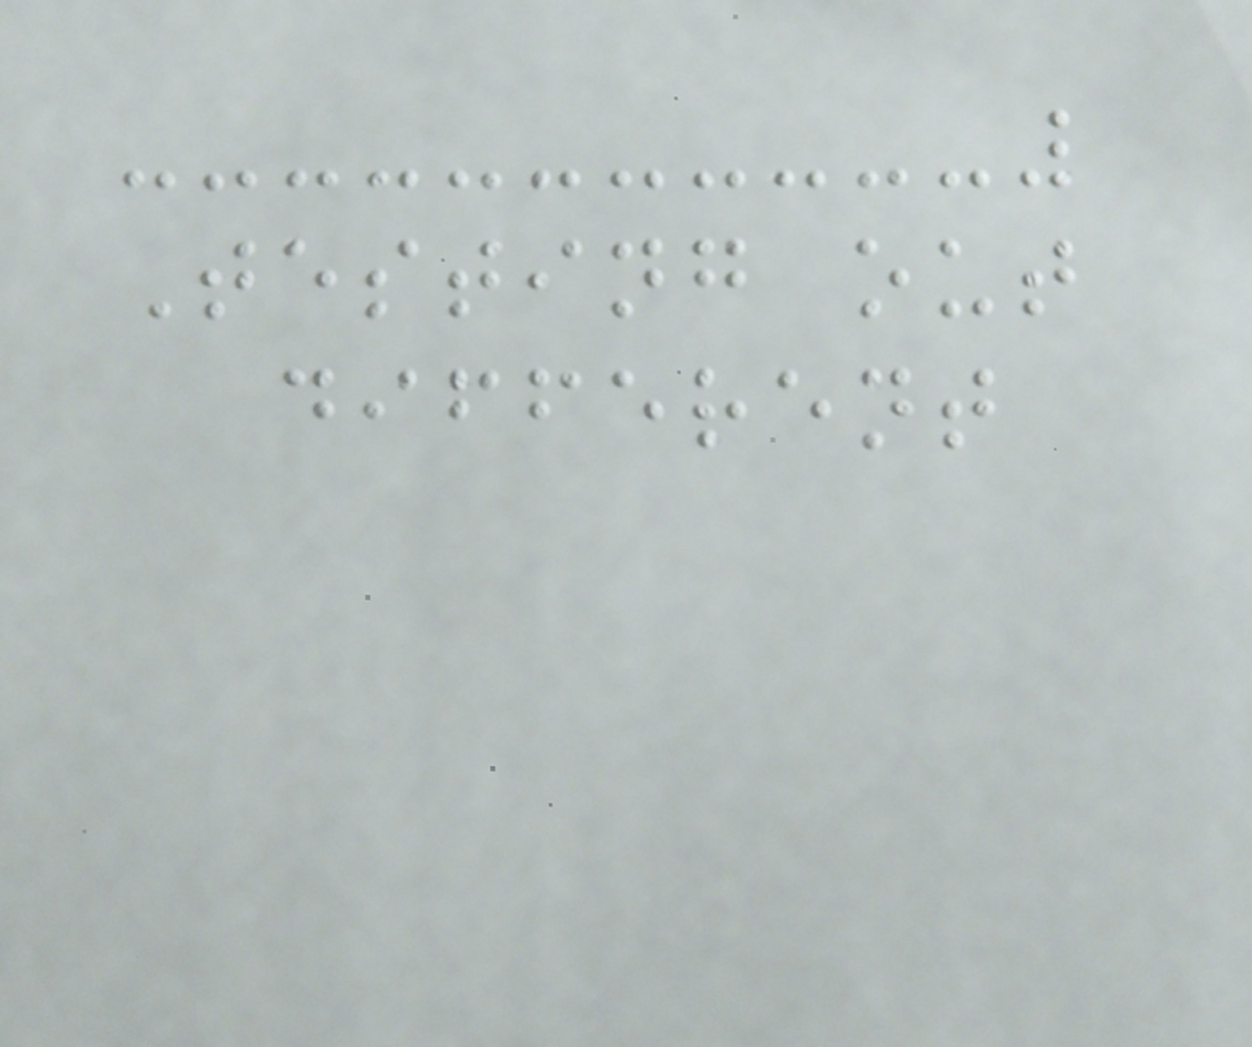Testing out
different
